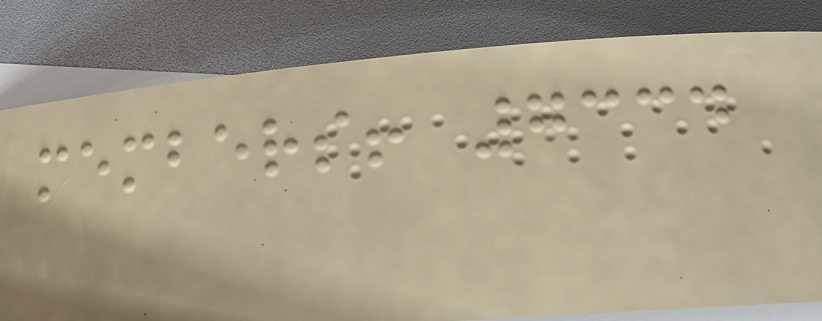members! 7334
